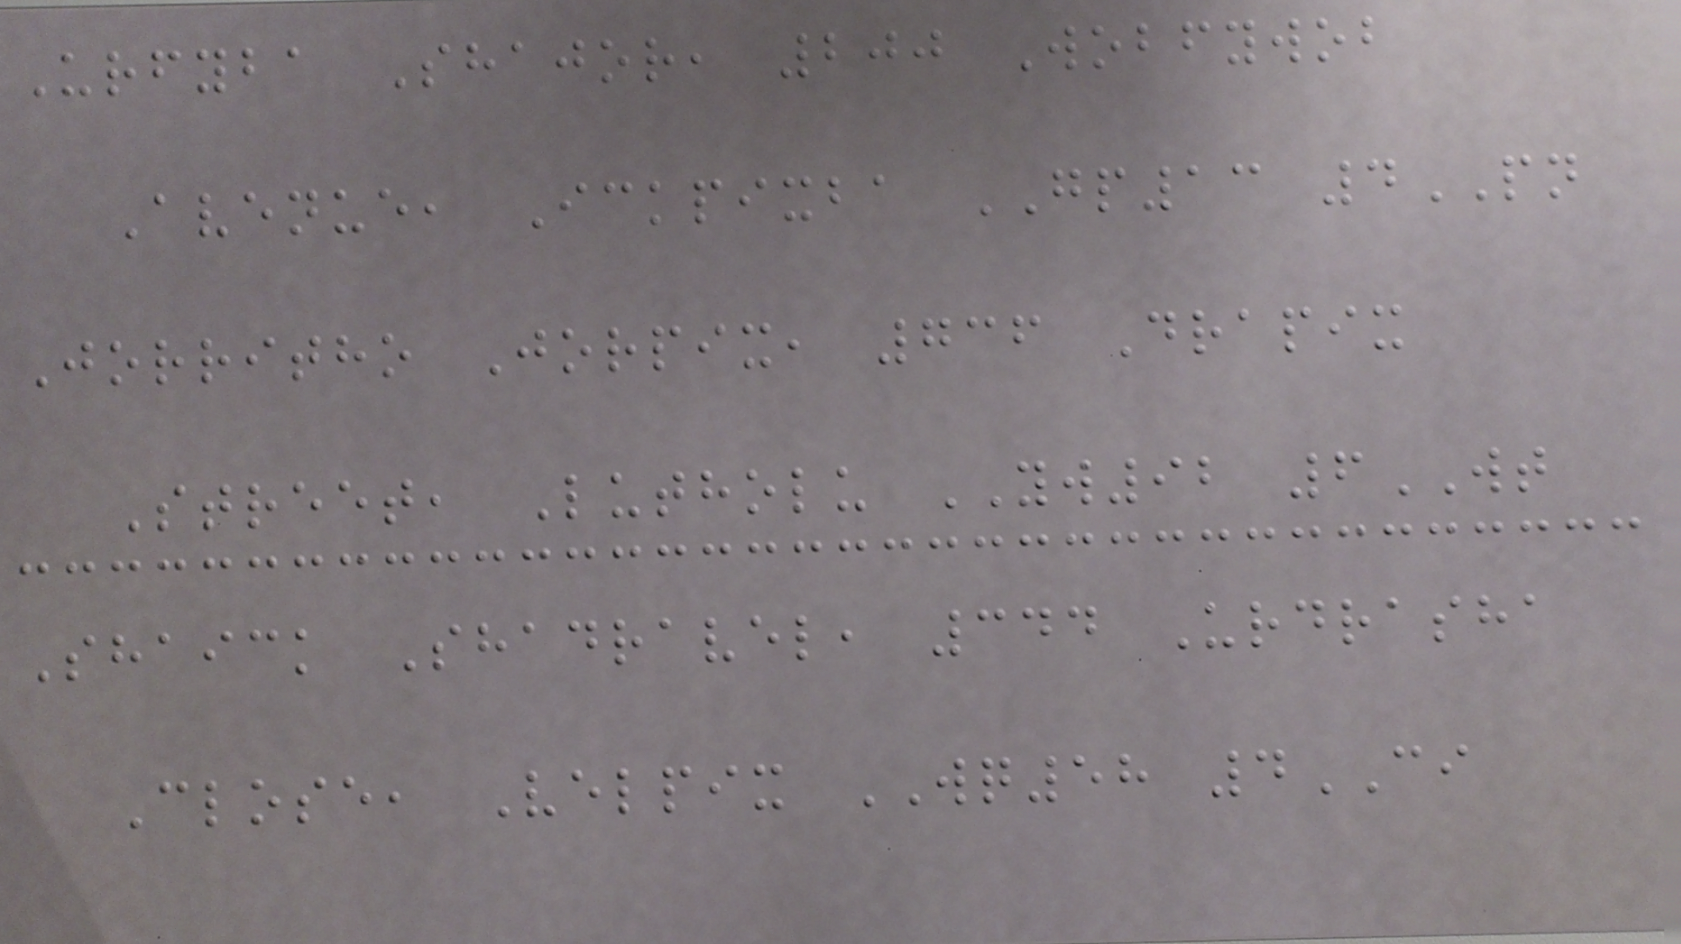Urfyba Shajor, 200 Wobfywob
Avenue, Ickpixba GP13 4PN
Jorritho Jorpix, 736 Drapix
Street, Lutholu YW92 6WT
Shaick Shadravel, 344 Urdrasha
Close, Velpix WQ58 4CI
